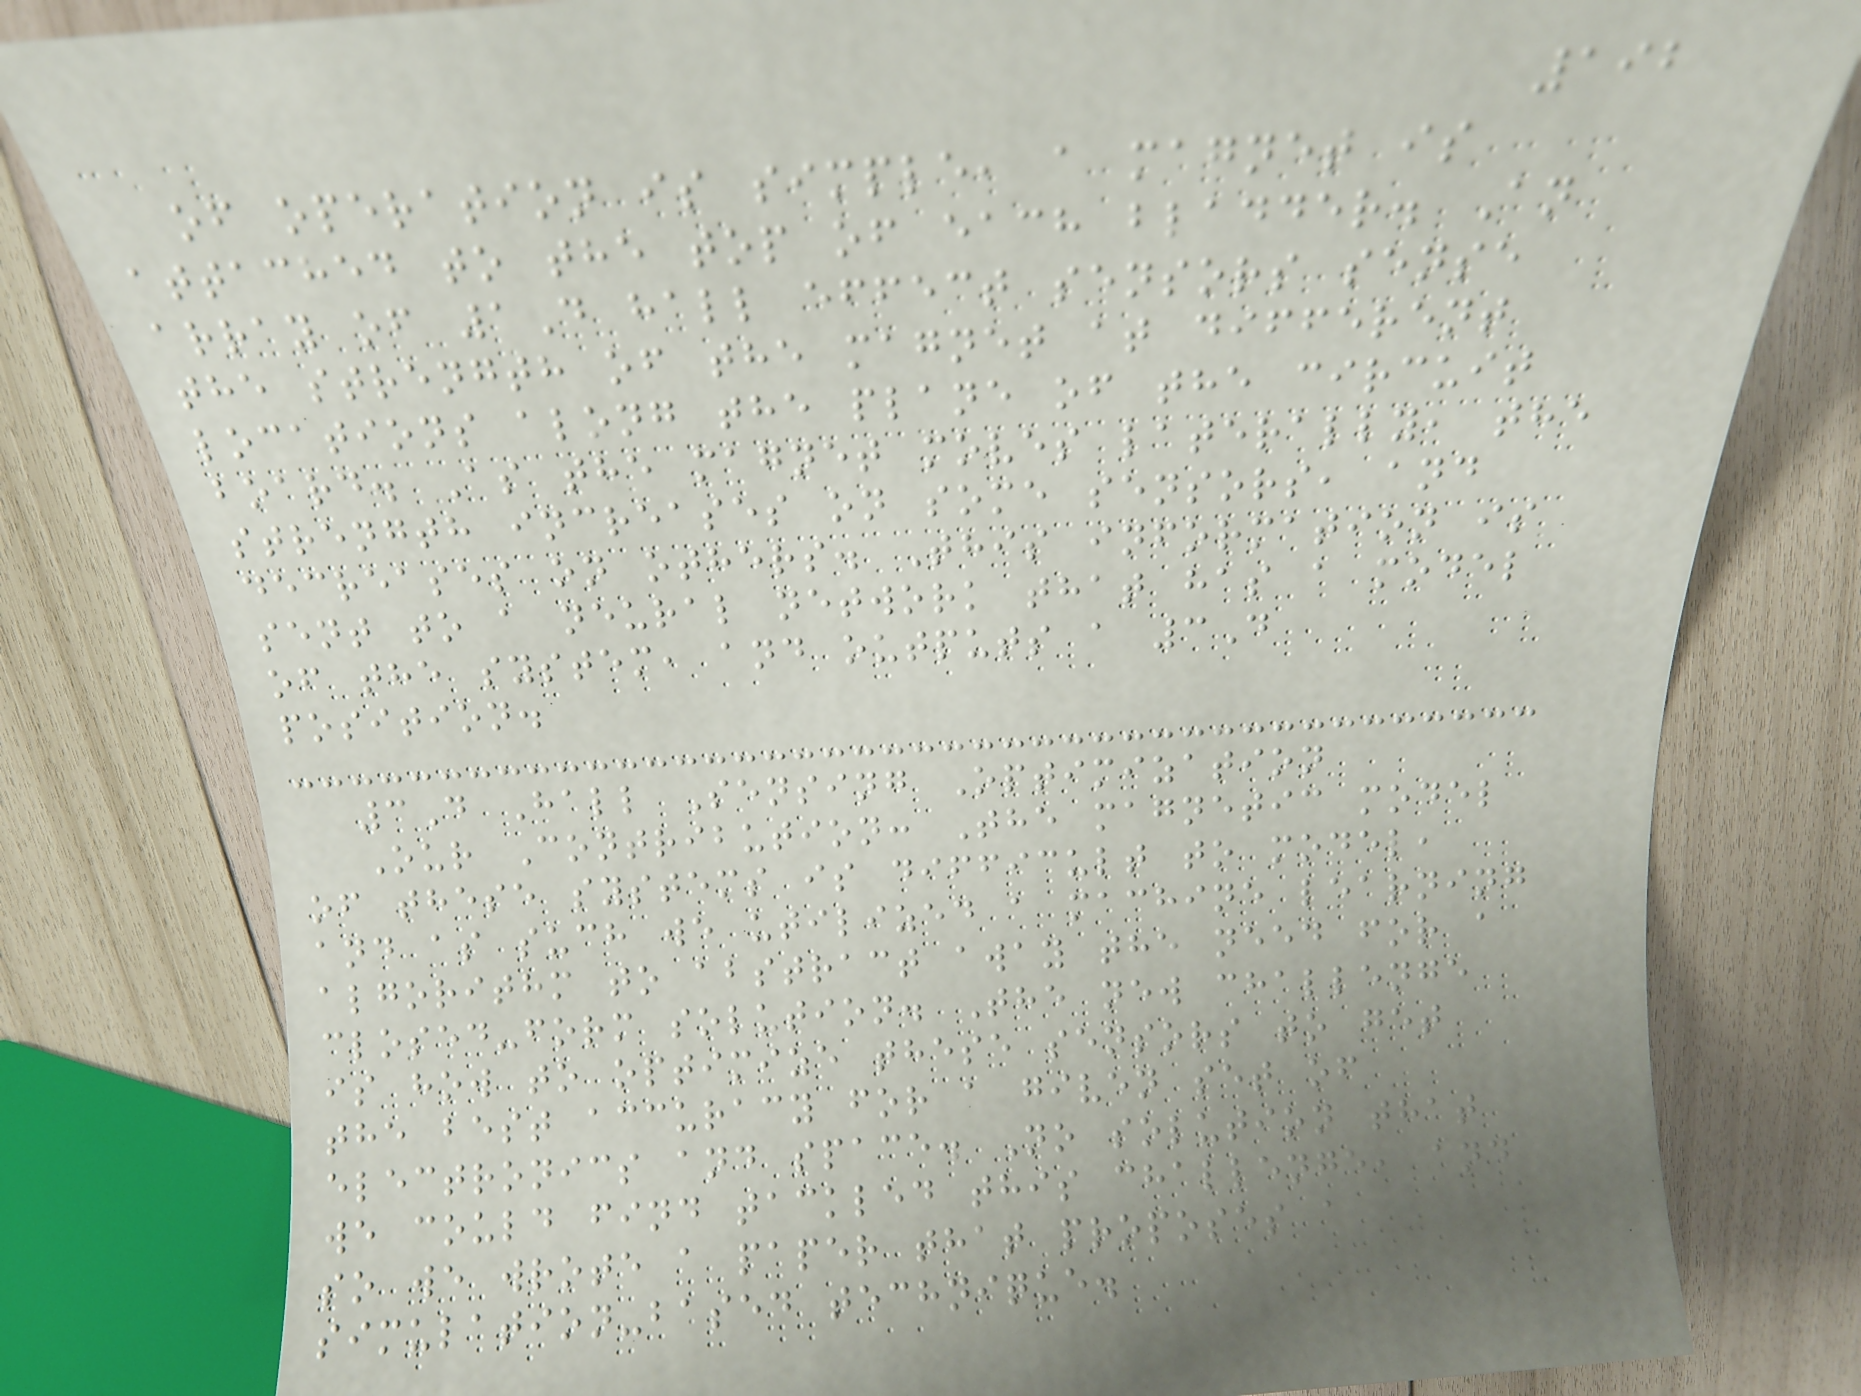192
of operation is simple, a magnet is
attached to the top of each bladder. An
array of 1D hall effect sensors sense
the strength of the magnet at different
locations along the plane of the circuit
board. As the magnet moves laterally, the
strength increases on some sensors, and
decreases on others. This information is
sent to a neural network that has a model
of the system, and outputs a 3D
position.
3D Hall Sensing Optimization
Our Contribution: The magnetic model
of these systems is difficult to model,
and as such we utilized a machine learning
algorithm to abstract away the need for a
closed-form solution. The new challenge
is how to optimize these sensors to get
the best accuracy for a given set of
electronics and space. No solution that
we could find tackled this challenge, and
so we wrote a paper that proposes a
simulation-based technique.
